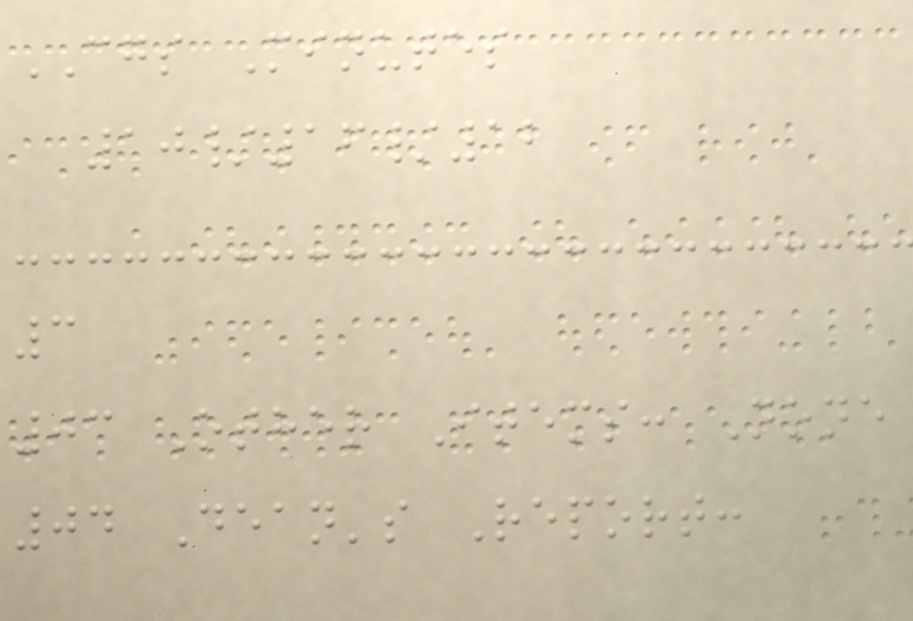CGS Minutes
10/16/12
3
03 Other Items: None
04 Dean's Report:
